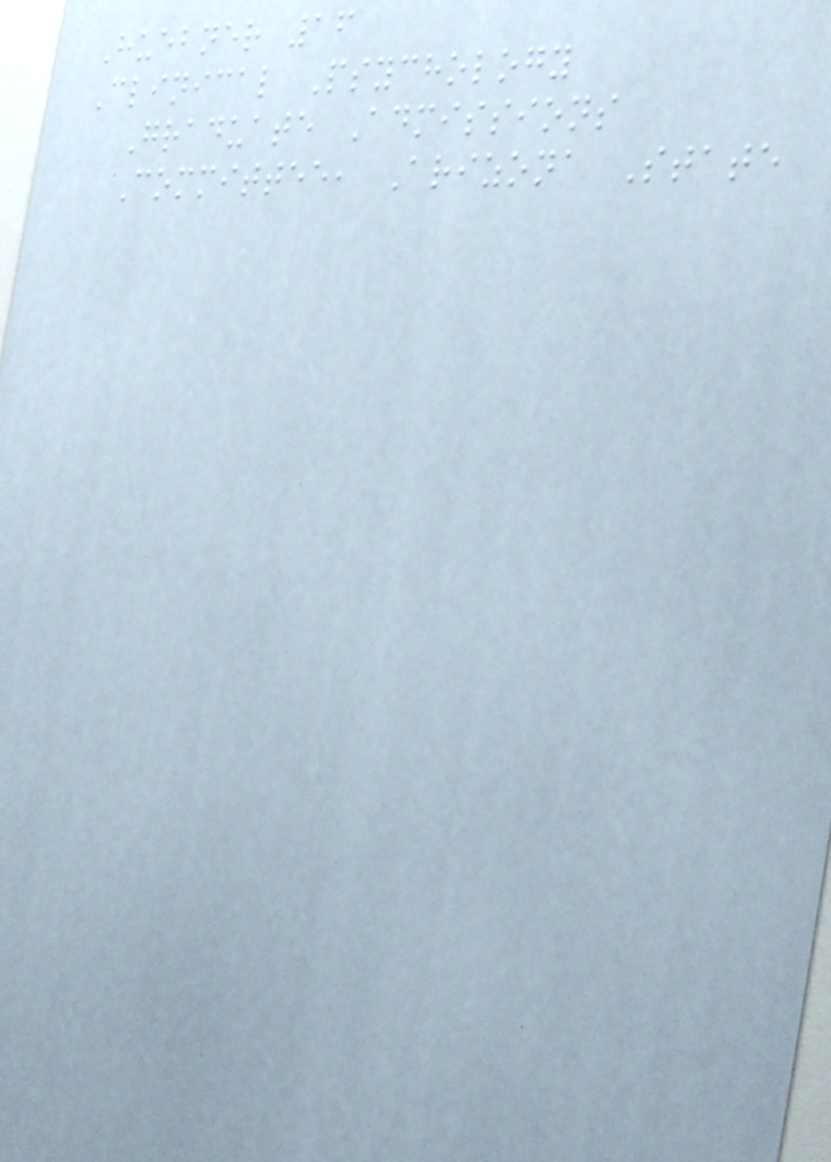Huebner 16
Clinical Psychology
Graduate Admissions
Committee, Arizona State
